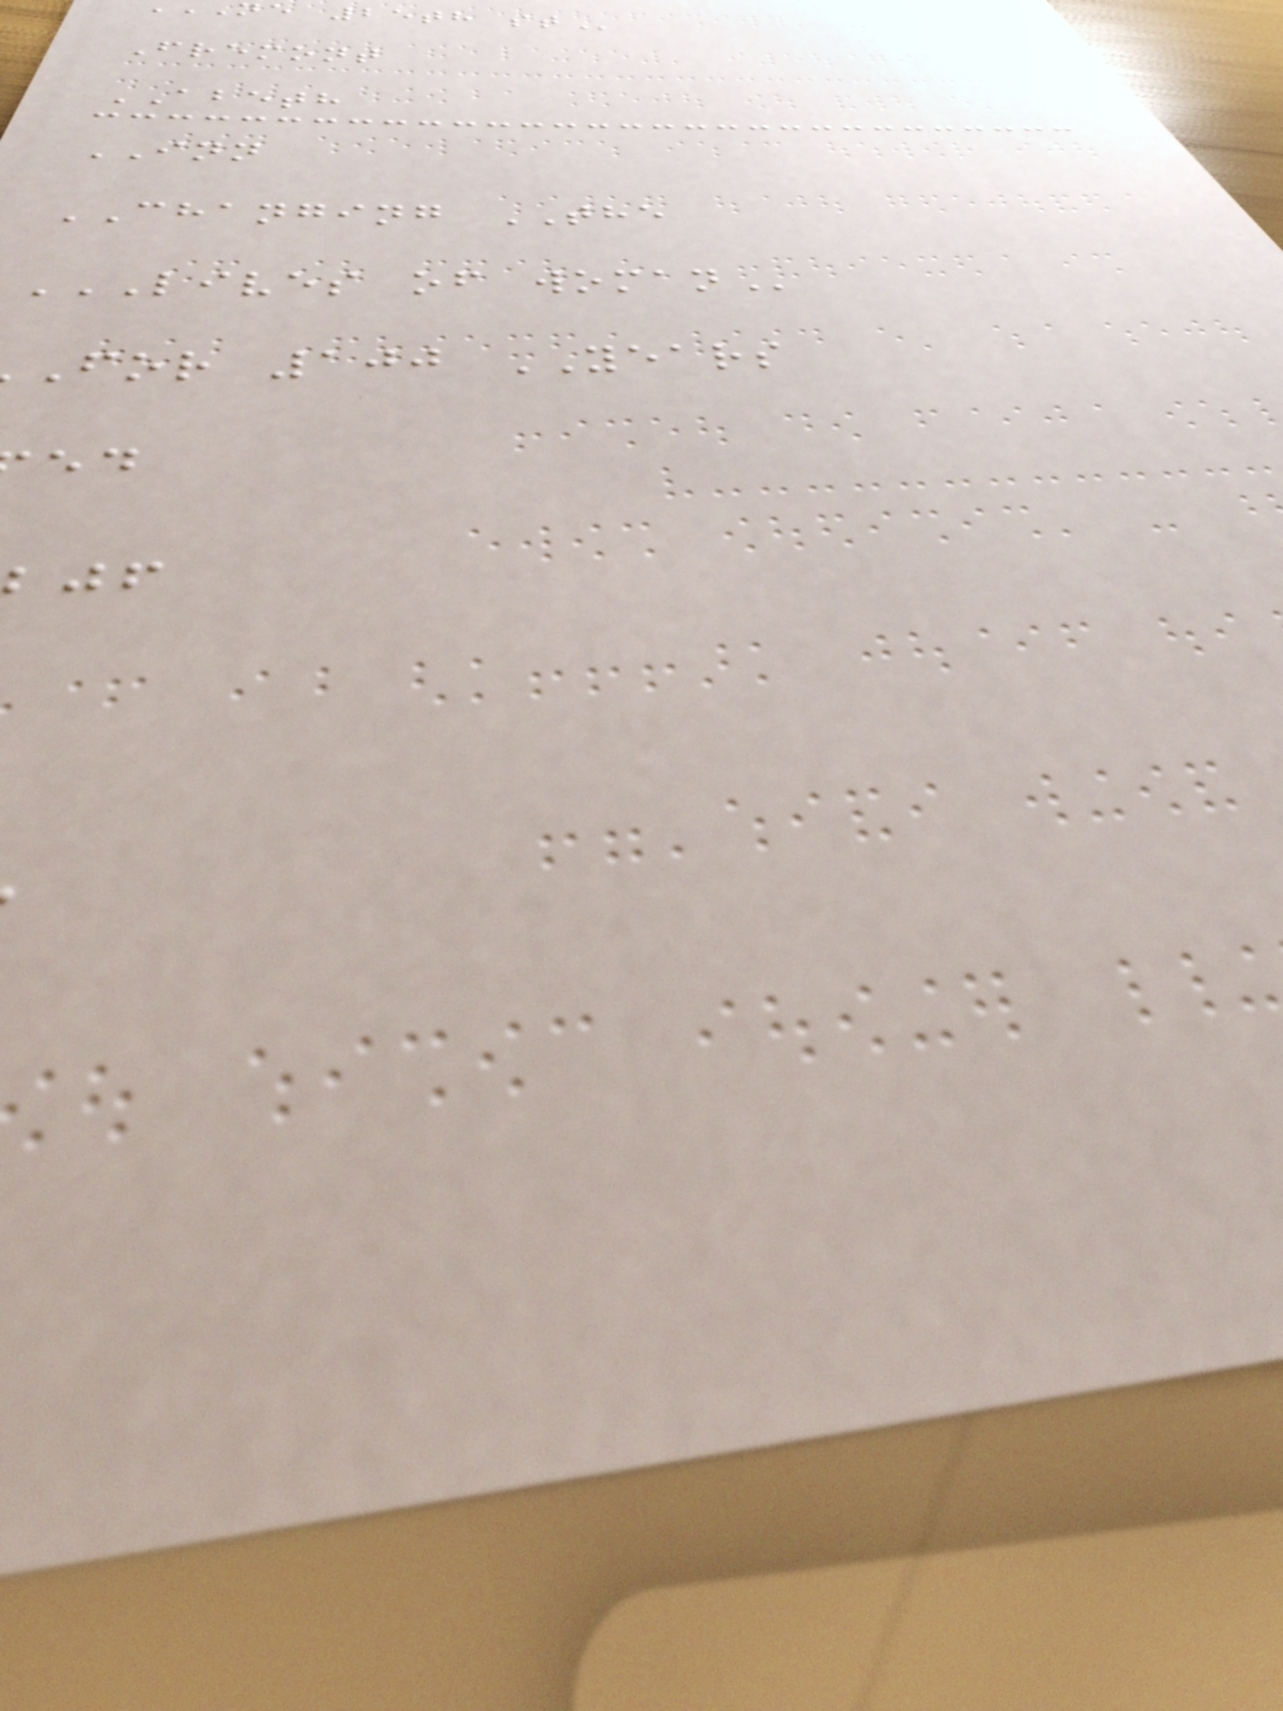e 25th
Fremont
ABETH
INN
CHANGING THE
LIVES OF WOMAN
for 100 YEARS
